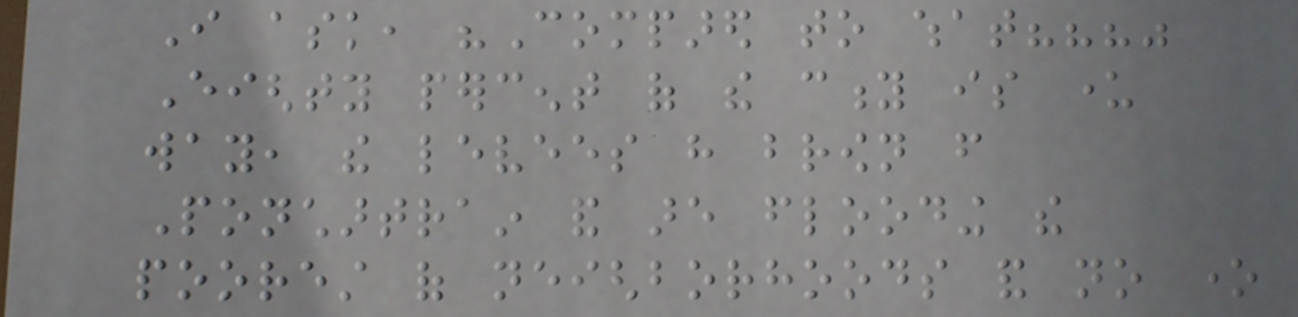I ask, "Compared to what???"
Eighty percent of the city is under
way, the levees have brown from
Ponchartrain and are flooding the
poorest of neighborhoods and no one
